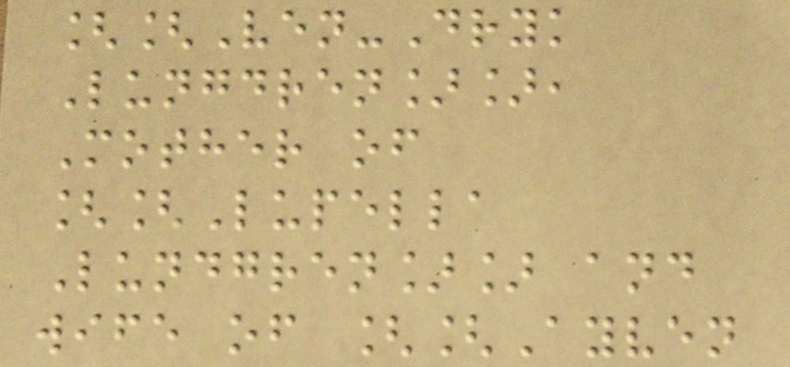[[Ven-Dryk
Lungdren]],
Mother of
[[Lupella
Lundgren]] and
wife of [[Ayven
